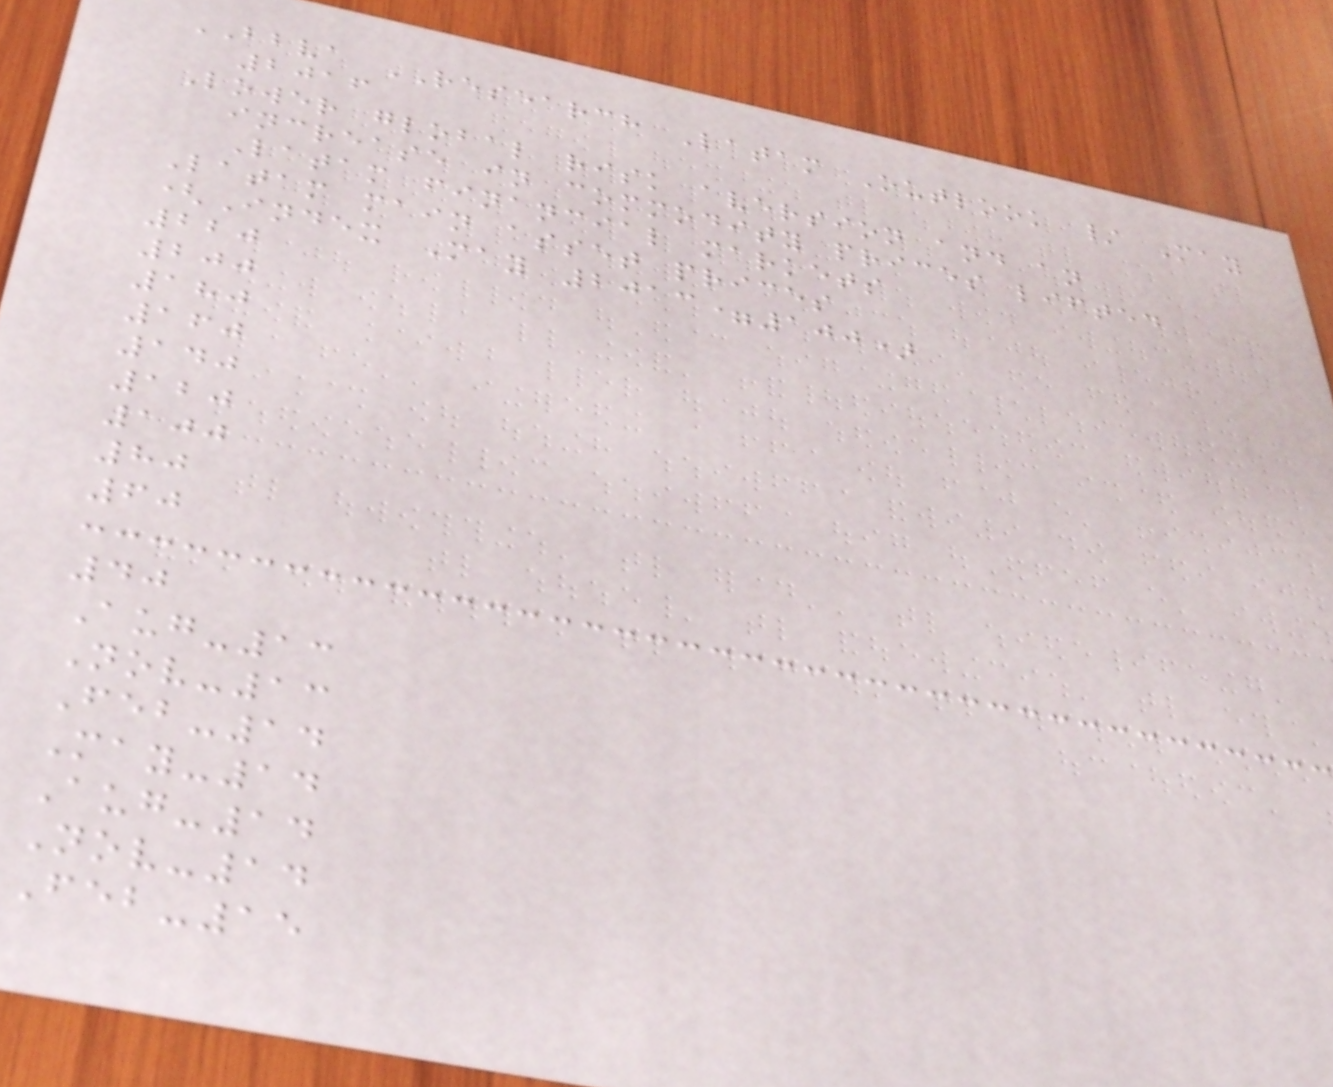BBVA RESEARCH Latam Outlook / May
2016
Lower global risk aversion and an
increase in commodity prices lifted
Latam financial markets
Latam main asset prices
(Index May 2013=100)
220
200
180
160
140
120
100
80
60
40
Aug-13
Nov-13
Feb-14
May-14
Aug-14
Nov-14
Feb-15
